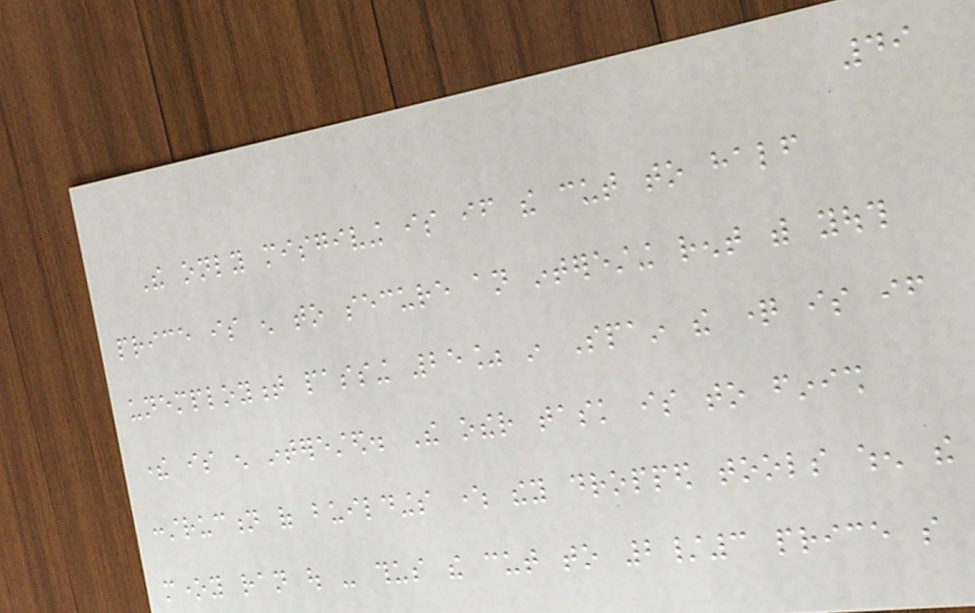49
The only misgiving is if the cut to half
price is enough to secure an interesting rent with youth
unemployment passing 25% in Spain the question is if
there is enough interested. The other task is to finish
construction of buildings where they dropped tools when the
money ran out - thus the cut to 2/3 price so
